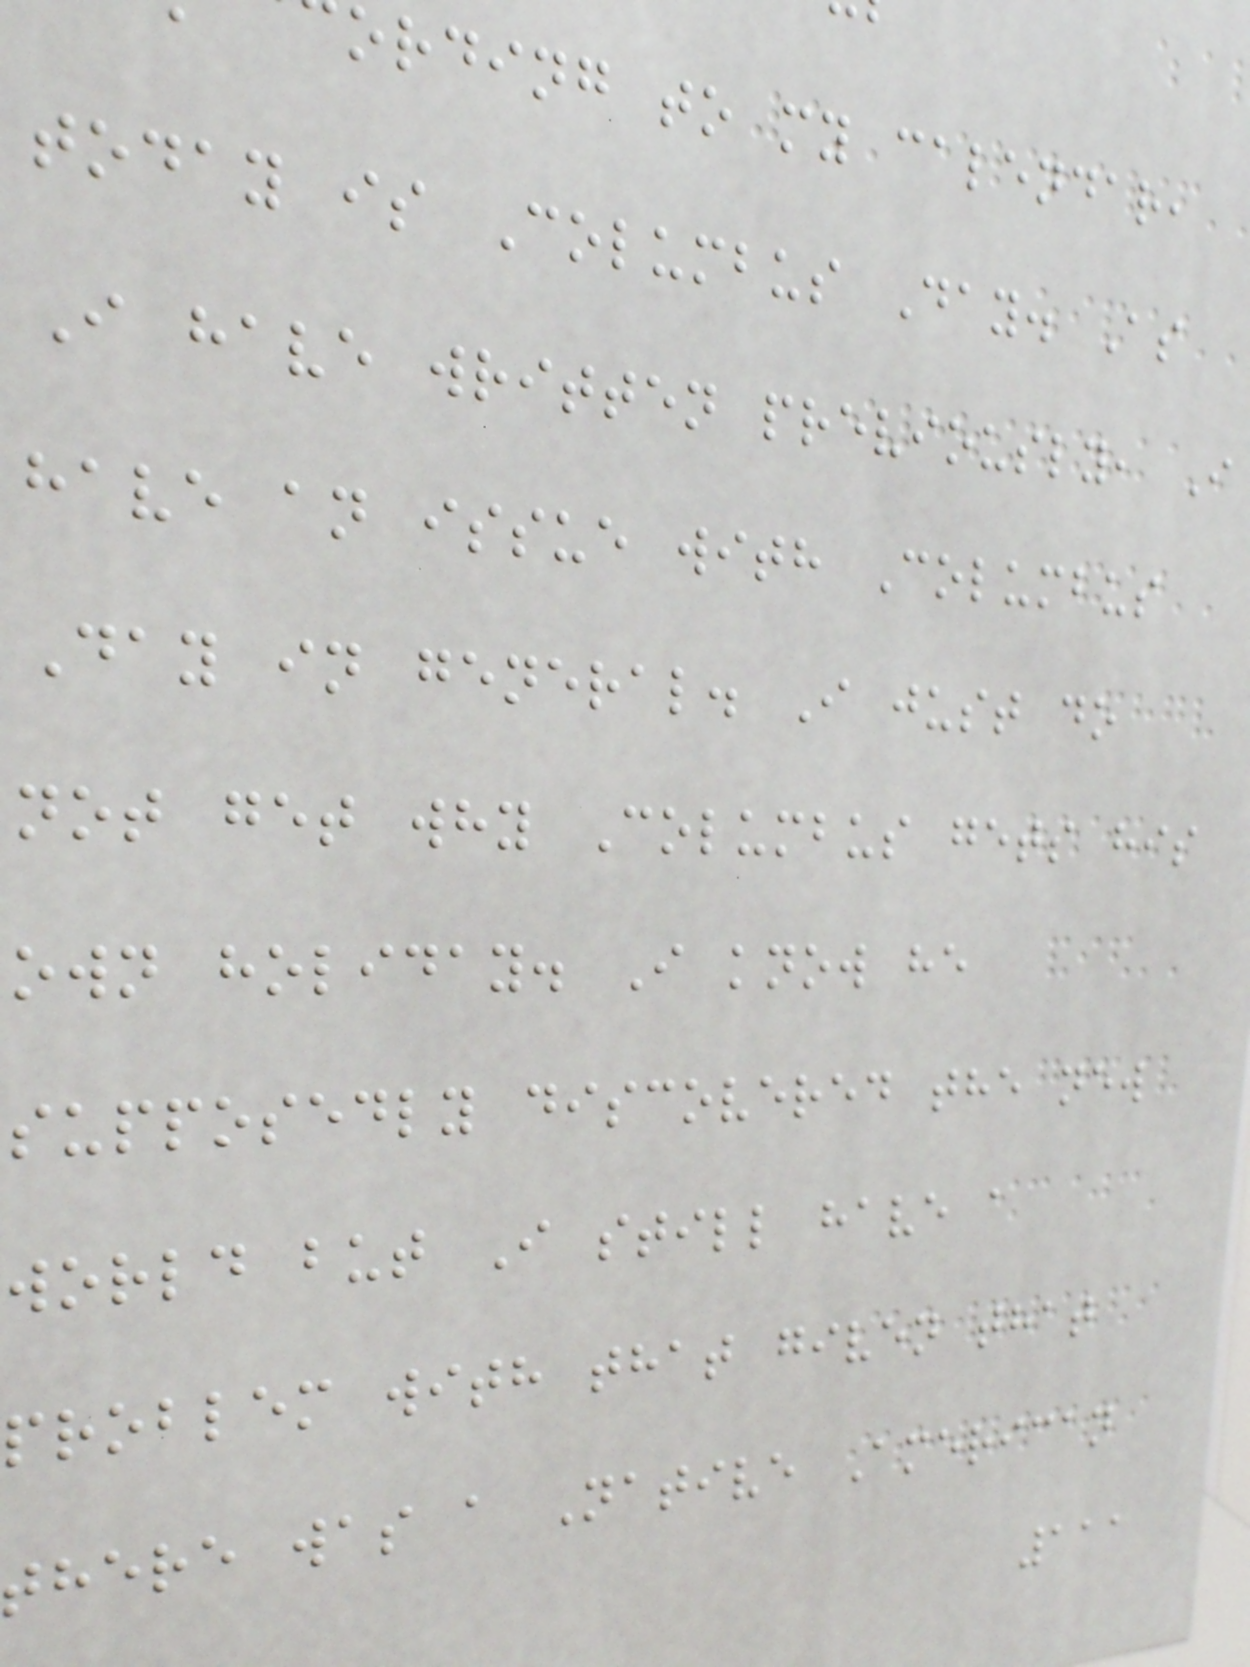ording to my calendar,
today is Columbus Day. As
I have written previously, I
have an issue with Columbus
Day in general. I just do
not get why Columbus gets his
own holiday. I know he
supposedly discovered the new
world but I still have a
problem with that given that
there was a Native American
111
